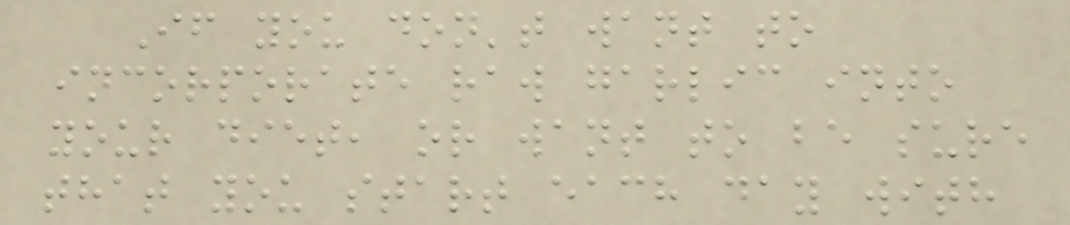If you don't want to
incorporate raw garlic into
your diet, or want to be sure
that you start each day with
